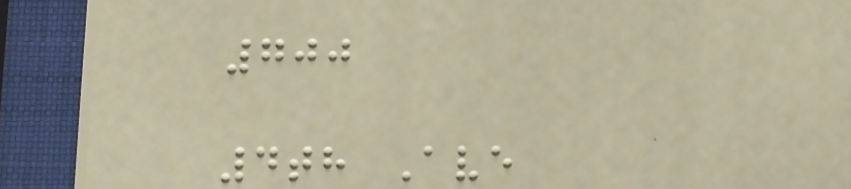700
4th Ave
